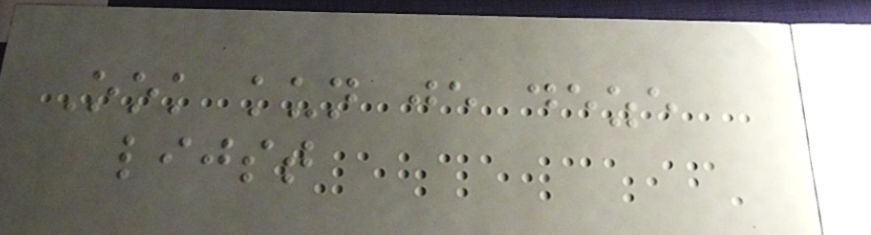Ook kun je deze
lijst
